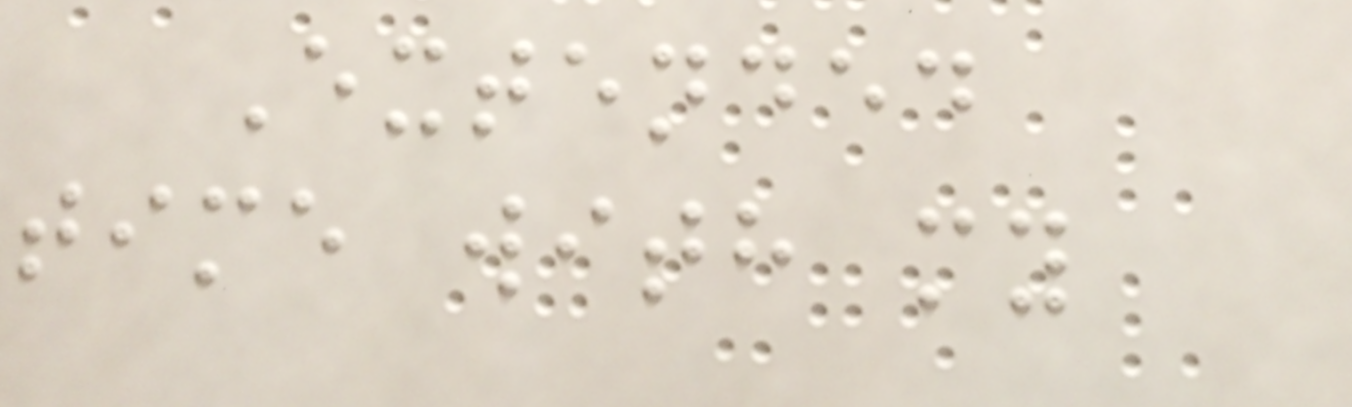Extended
time with my
